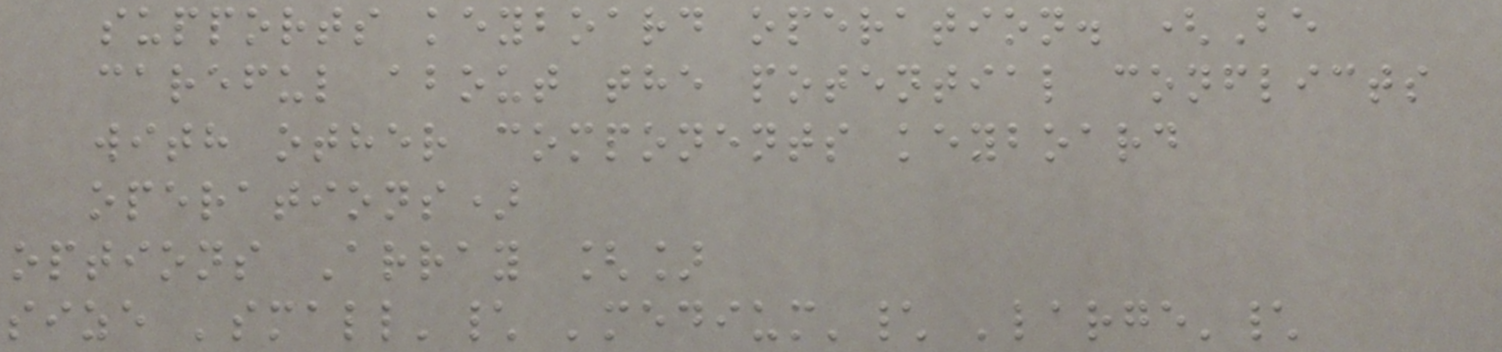supports keyboard operation. (Be
careful about the potential conflicts
with other components keyboard
operations)
options Array []
size 'small'\ 'medium'\ 'large'\
